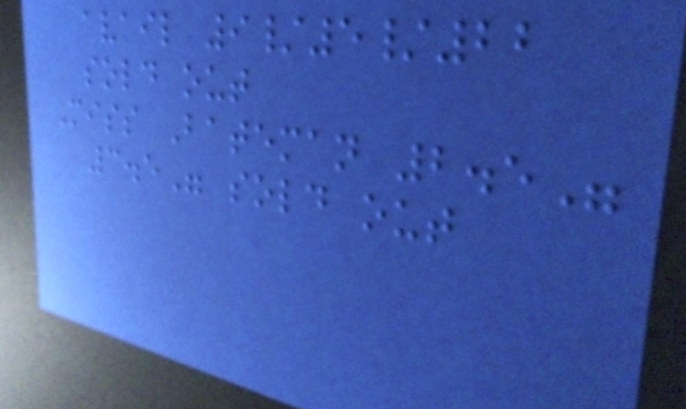avail 9/5/22
sold out
Miss Bateman 2.5"
3.5" sold out
